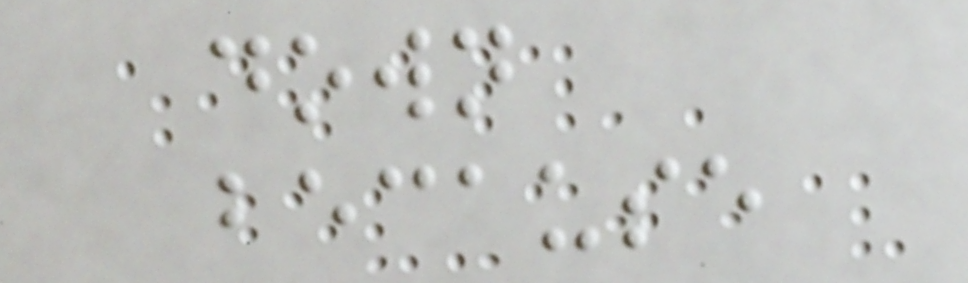down
because
